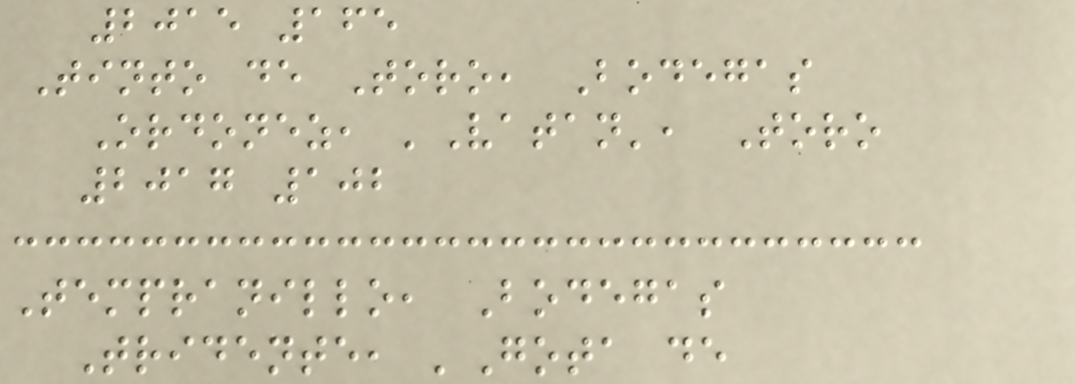2015 165
Tinto de Toro, Bodegas
Ordonez, 'Vatan', Toro
2017 102
Tempranillo, Bodegas
Tridente, 'Gota de
